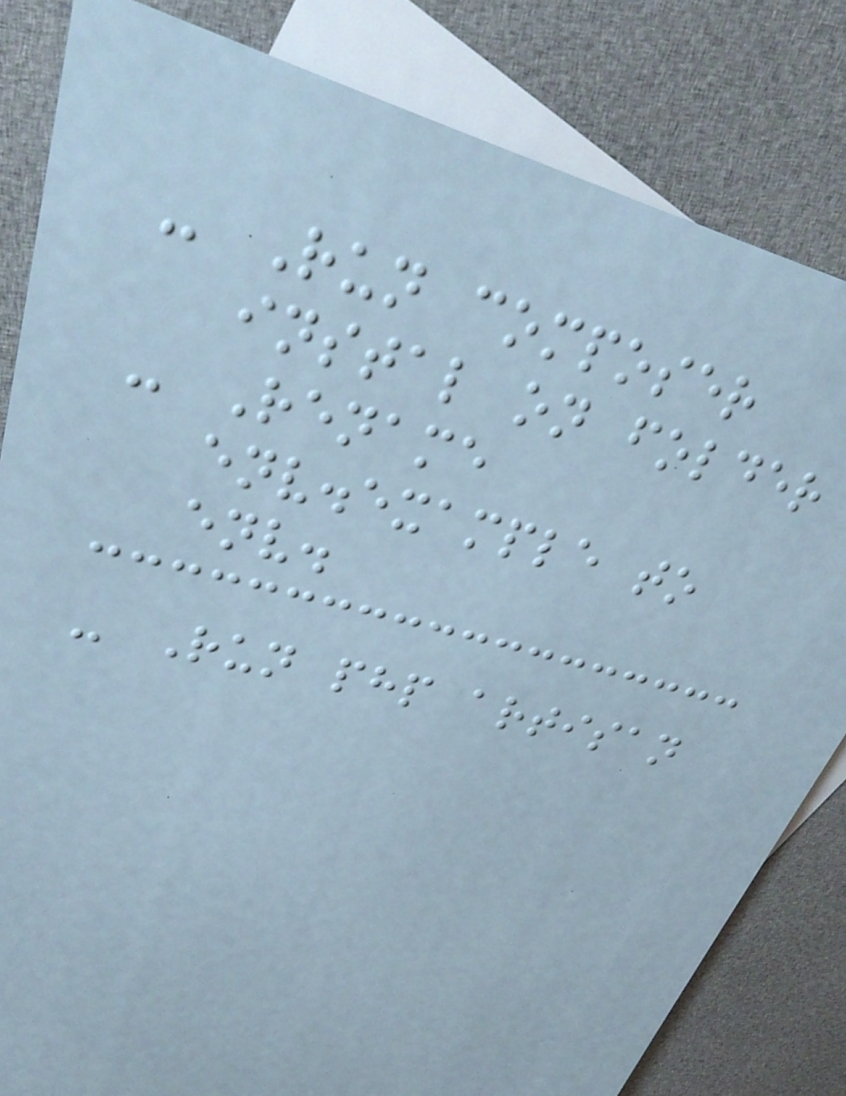- Run composer
instal on folder
- Rename
env.example to
env.
- Run php artisan
